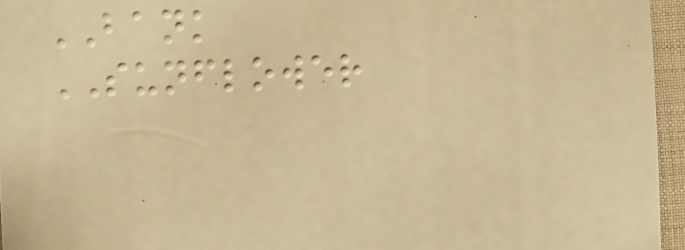BANK
SUNFLOWER
